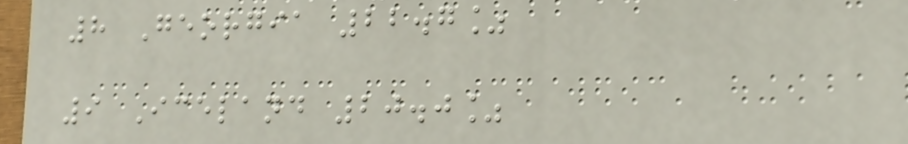8 Georgia 22.7%
9 Iceland 20.0%
